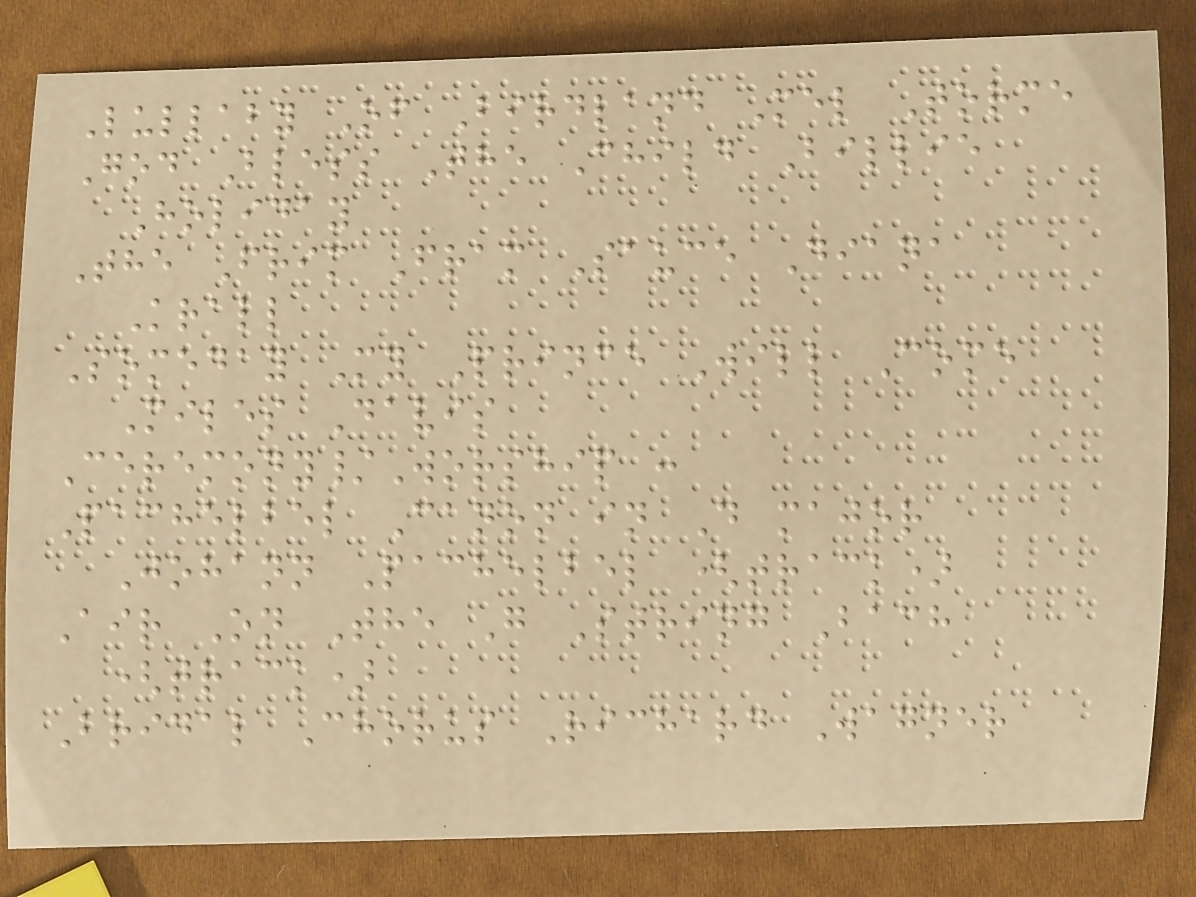Lullaby Of Birdland Mel Torme
God Bless The Child Billie
Holiday
The Frim Fram Sauce Diana
Krall
Someday My Prince Will Come
Miles Davis
Ceremony/Worship :
Pachelbel Canon in D major
Johann Pachelbel (track)
Air On The G String Bach
(track)
Bridal Chorus Richard Wagner
